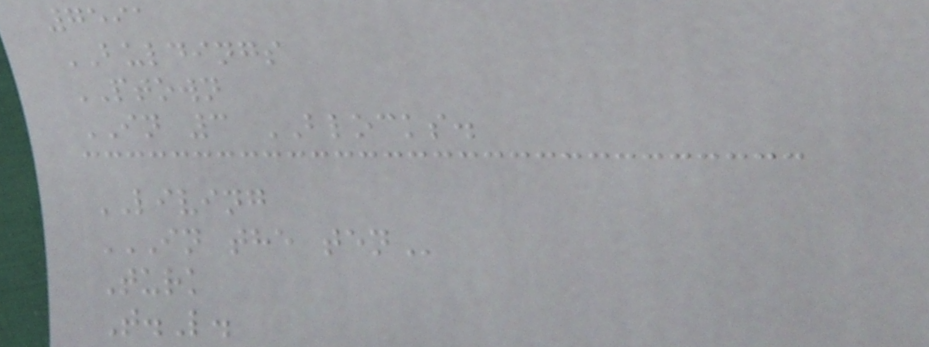7591
BULDINGS
PTOWN
IN 3 BLOCKS.
LIVING
IN THE TEN
Turk
T.L.
